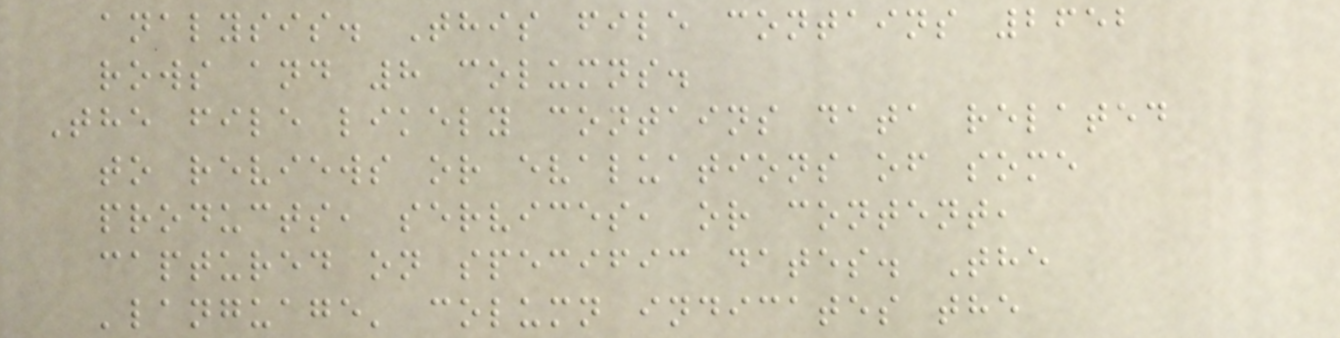analysis. This file contains 2652
rows and 8 columns.
The file likely contains data related
to reviews or evaluations of some
products, services, or content,
captured on specific dates. The
'language' column indicates the
